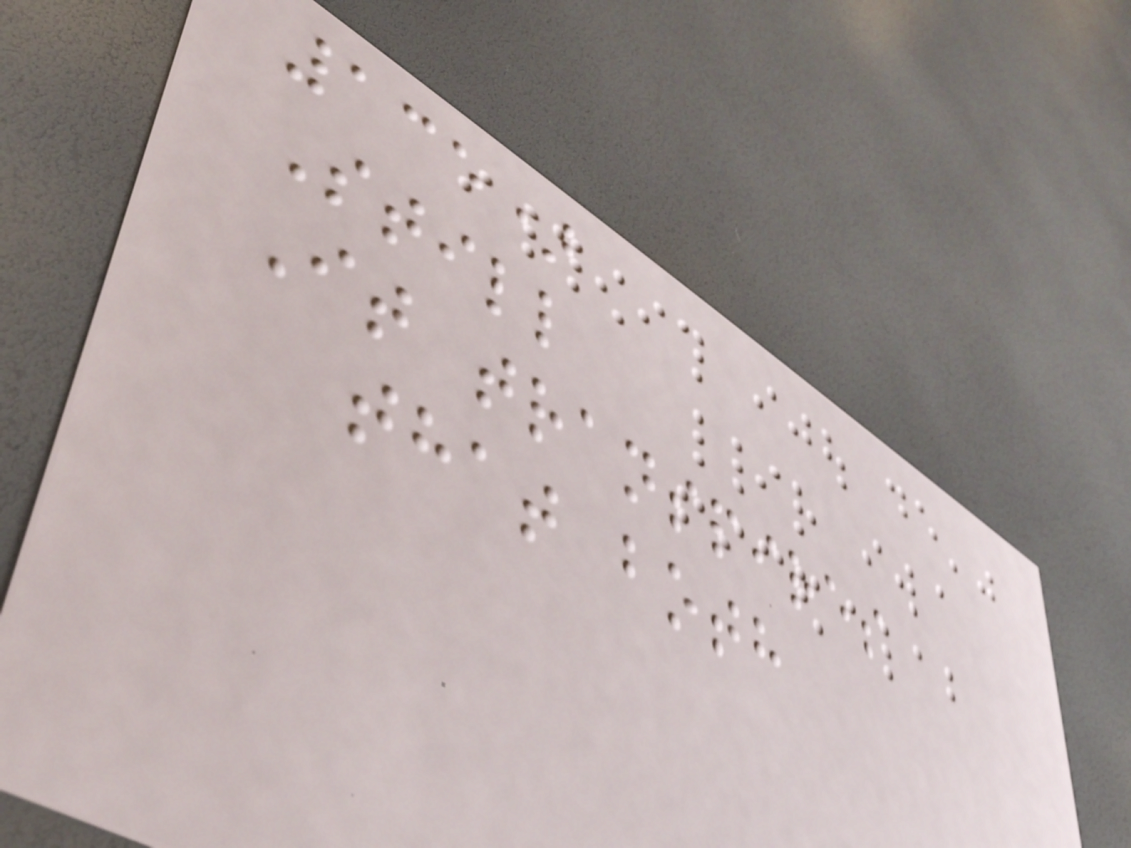135)
Still
It transpires
that both
